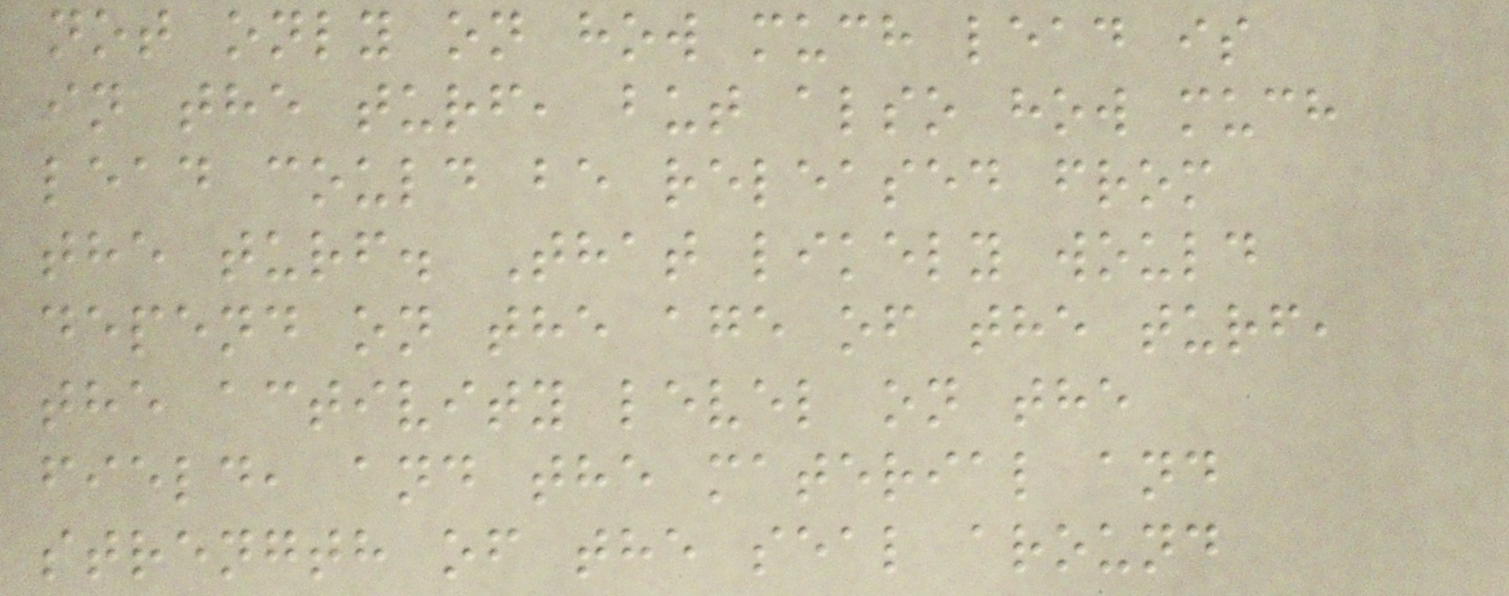not only on how much lead is
in the turf, but also how much
lead could be released from
the turf. That likely would
depend on the age of the turf,
the activity level on the
field, and the material and
strength of the seal around
